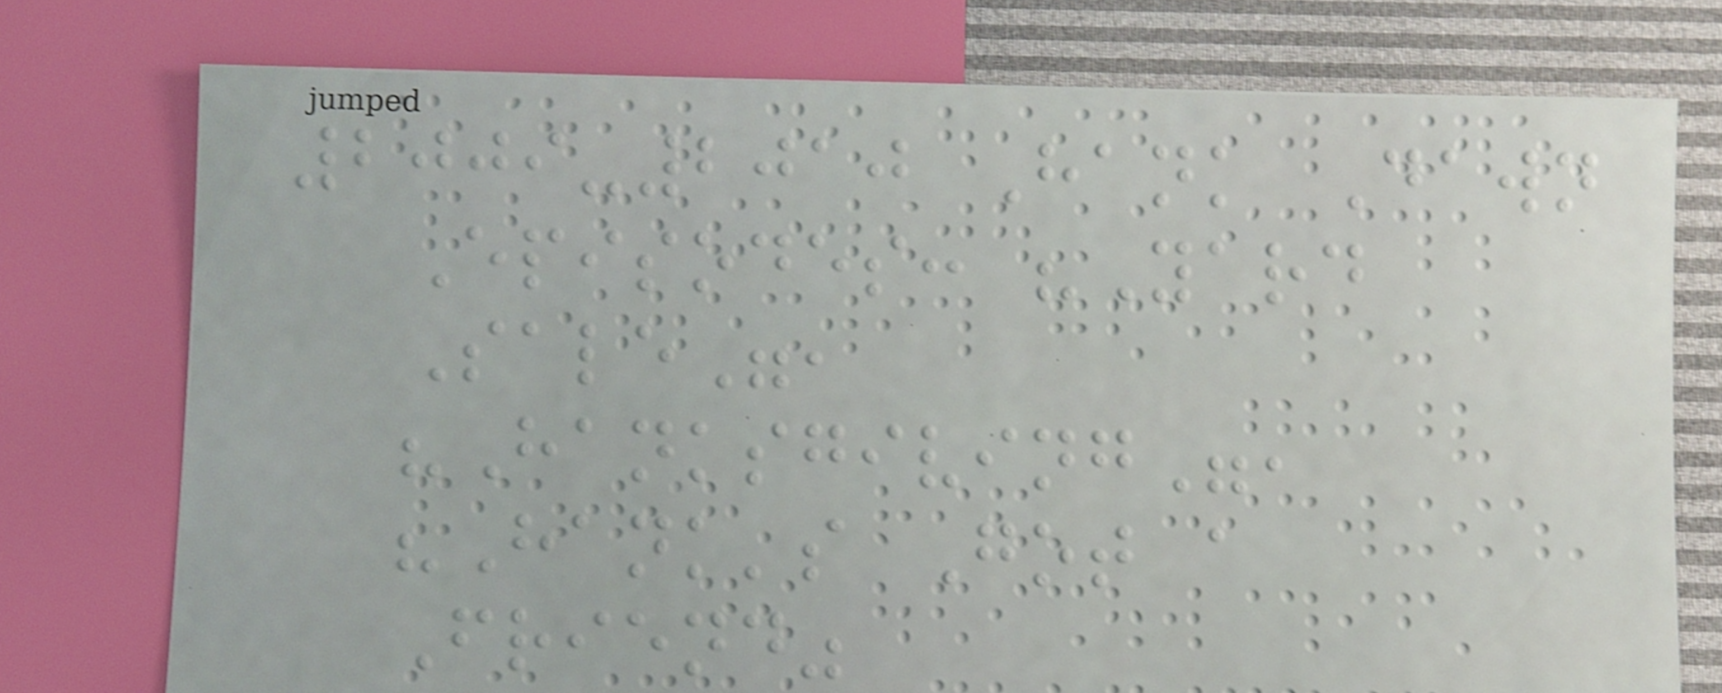2009-2010 Hank Dawn
Episodes: "Yard
Sale",
"Hanksgiving",
"Hank's Got a
Friend"
